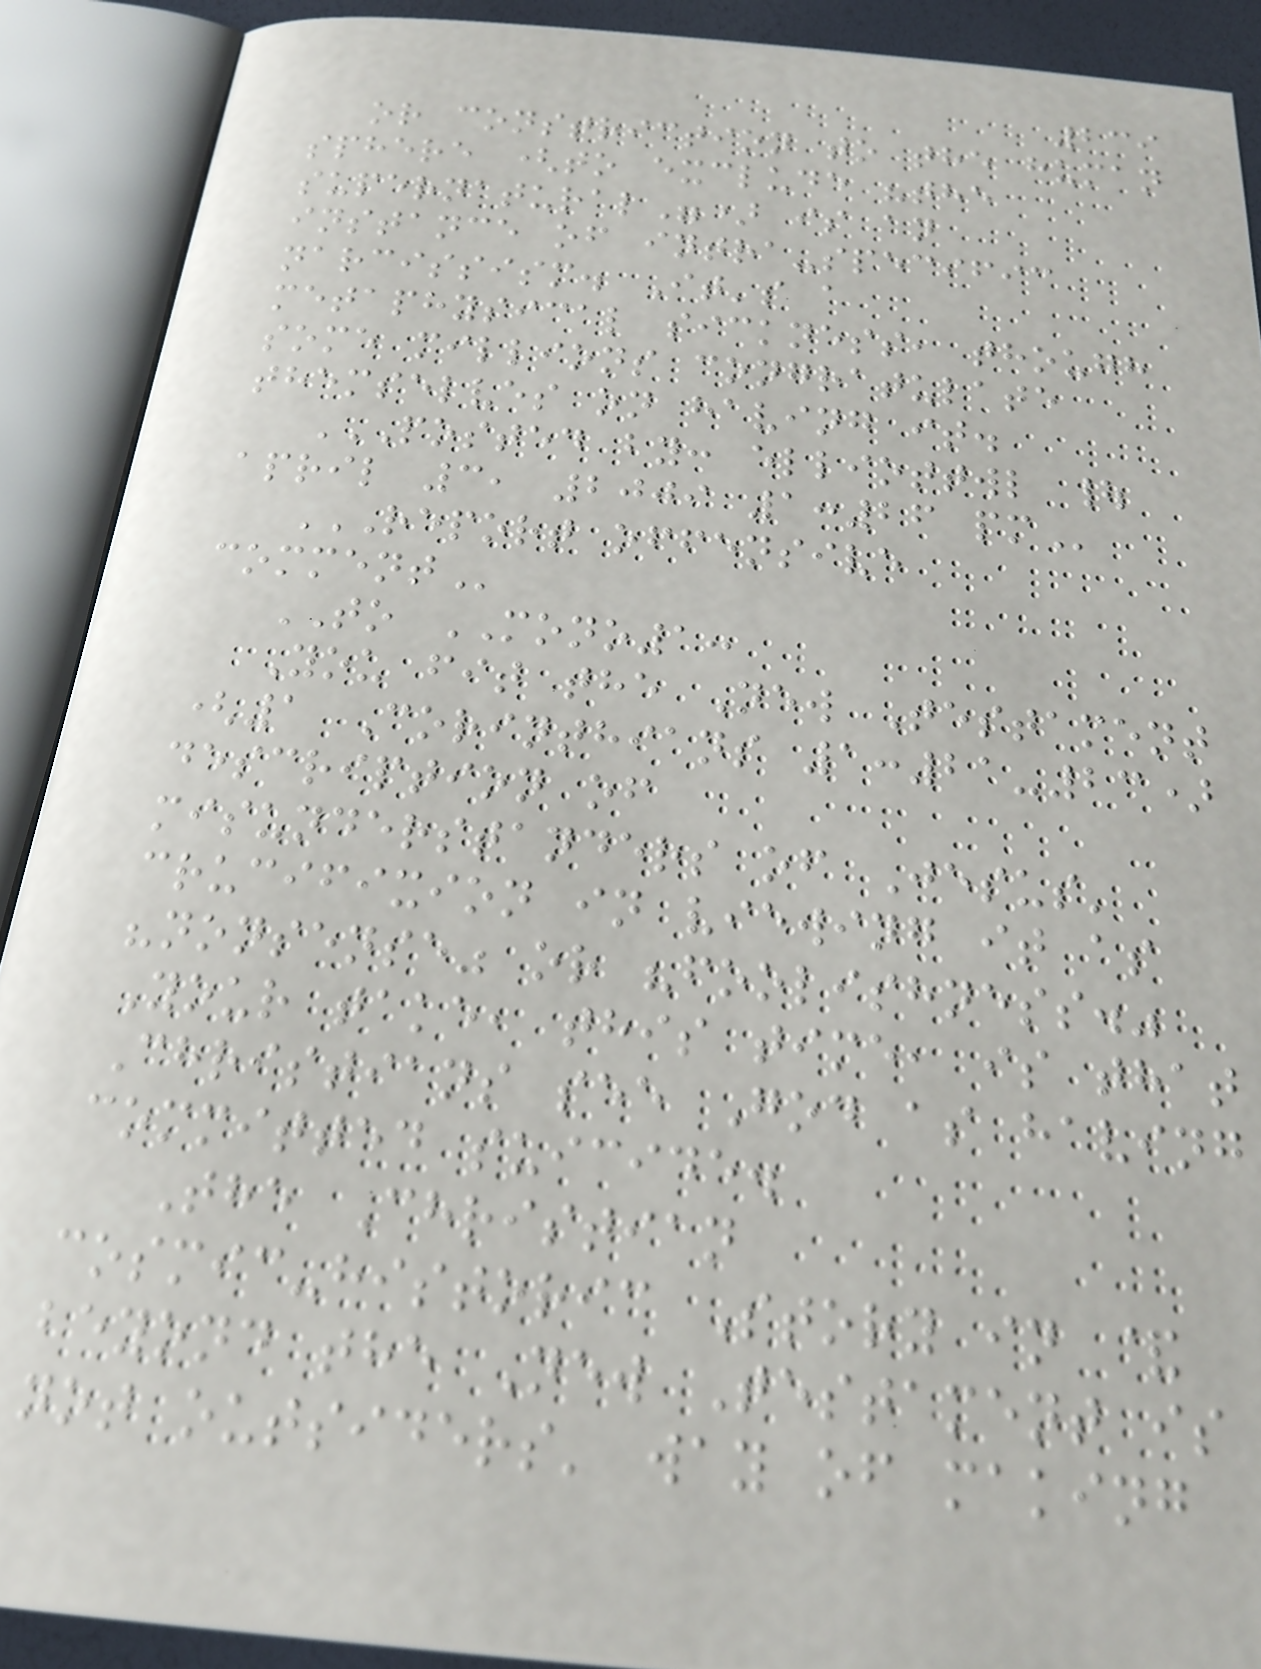239
or constriction to the human
sphere (to exclude "the
supernatural") is an
instance of intra-specific
narcissism. It's a
metaphysical sickness, though
some millions congratulate
themselves on having it.
POSTED BY: ELLIOTTWL |
APRIL 3, 2009 1:26 PM
REPORT OFFENSIVE
COMMENT
TO MONO1:
You fit the New Testament
(1 Corinthians 1:21-23)
description of
misunderstanders of Jesus'
crucifixion in viewing it as
"nonsense" or "foolishness."
Your take, this time, is that
Christians see God as having
committed suicide.
The Christian
cosmic-historic Story in &
beyond the New Testament is
not outsiders' way of making
